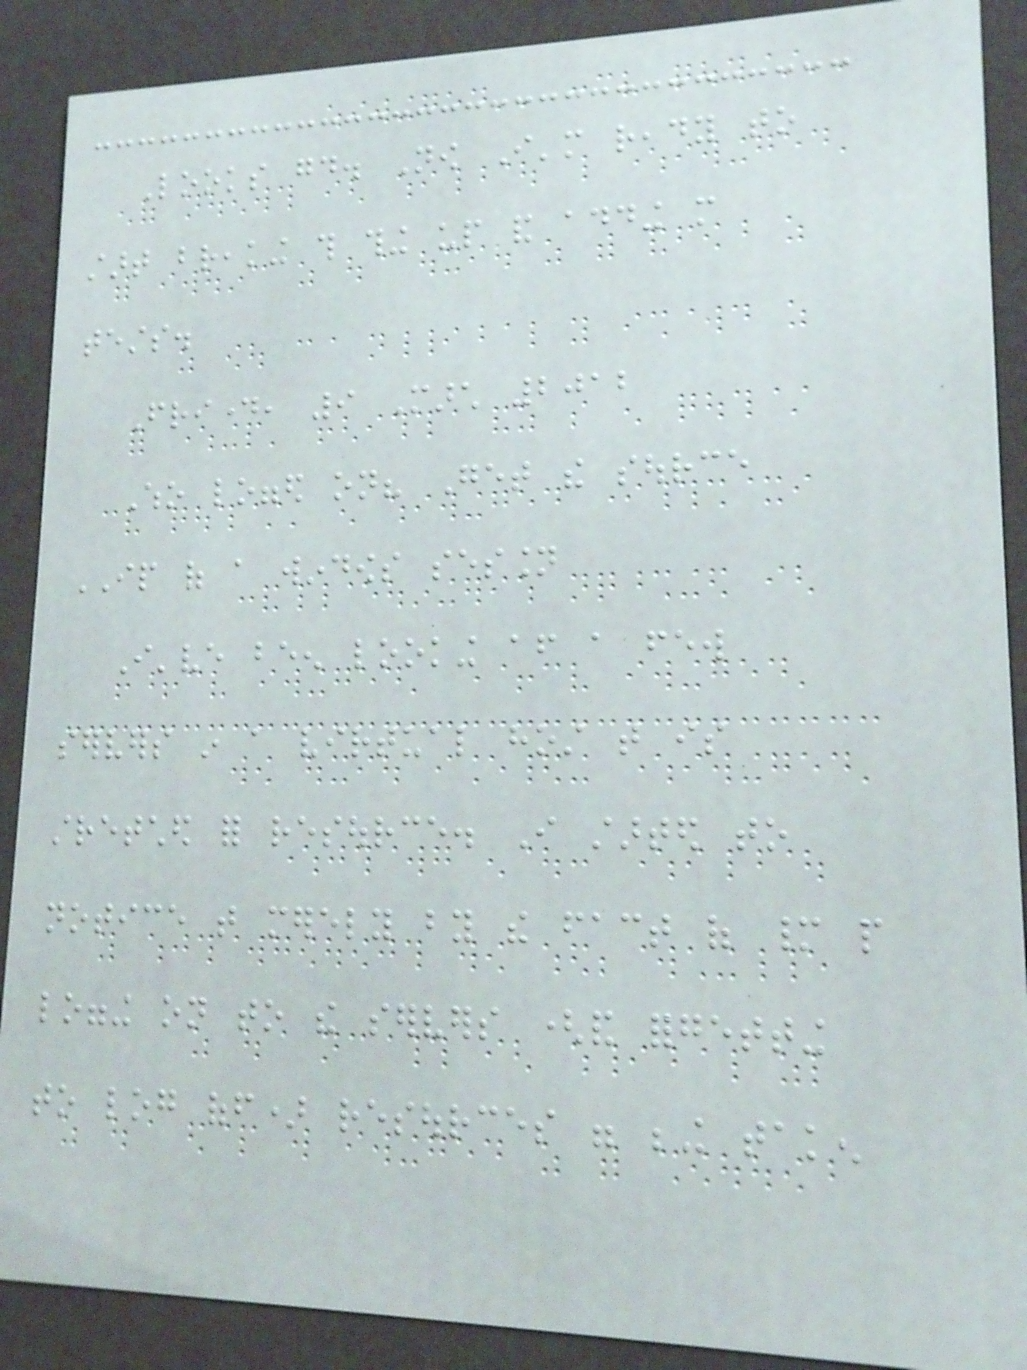Looks good. Now I'm ready to
start breaking this thing up and adding more
tests.
Friday, 9 March 2012
Who logged on? Get the source
IP of a windows session
I've been looking after a few
servers in a virtual host that is
stretched for resource. I started to
notice that merely by the fact of many people
logging on to the servers (and forgetting
to log off) resources were being taken
